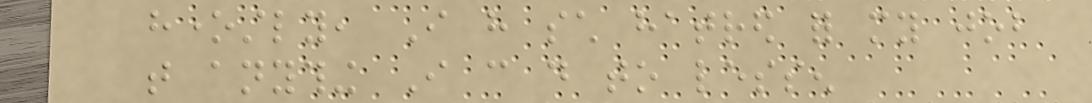honestly, I have such hatred for my job
that anything I can do to lessen
